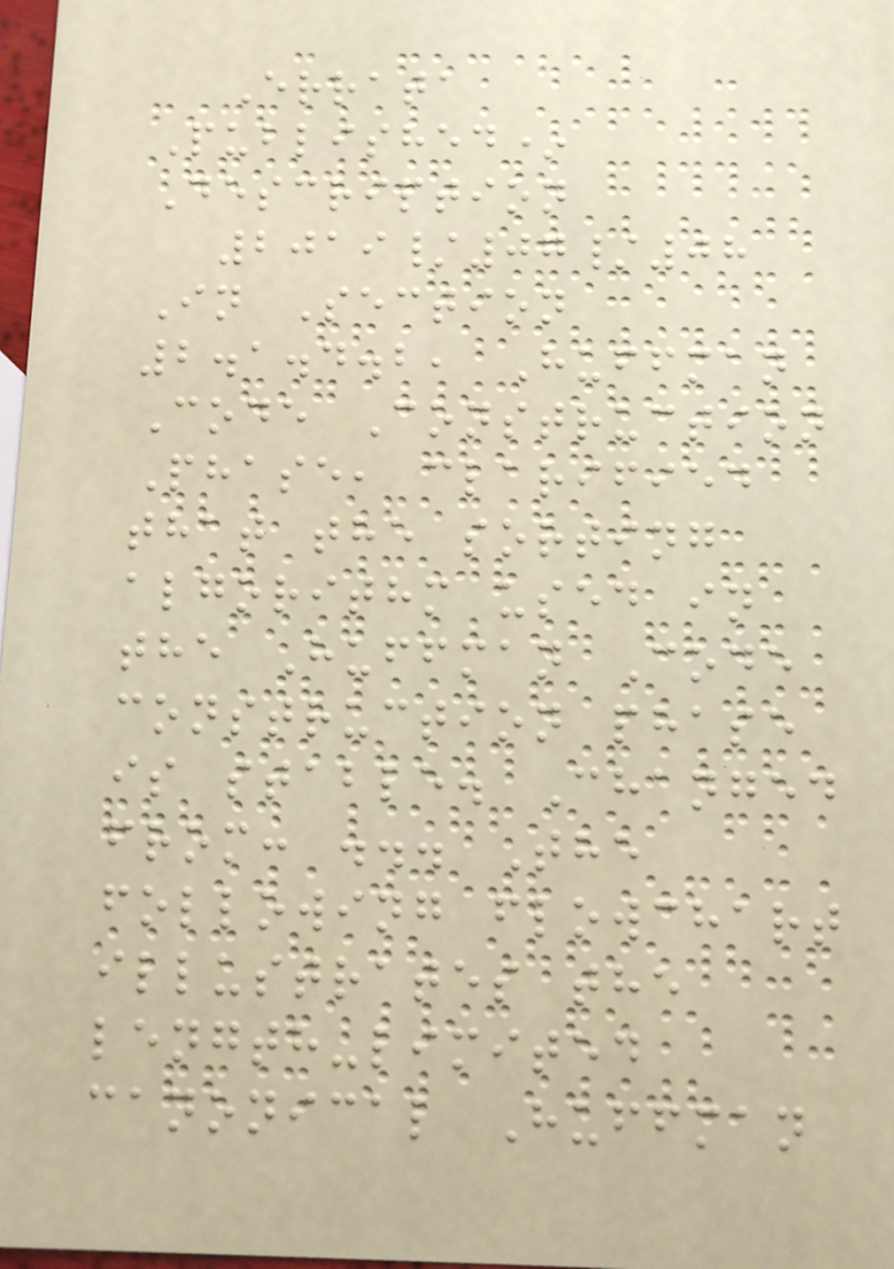Errata
Published*
Description
2019/07/08
In Section
2.1.4.2, Huffman
Code Construction
Phase, clarified
that the sorting
algorithm used in
the Huffman Code
construction phase
is stable. Changed
from: ... The
following flowchart
illustrates the
length-limited
canonical Huffman
